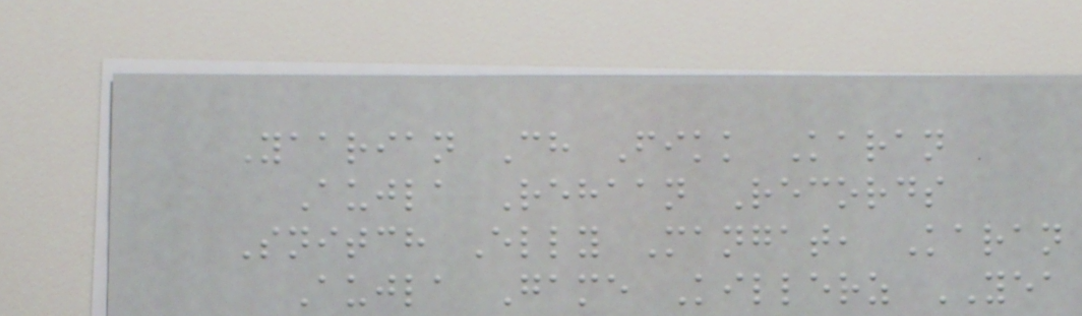Yaarian Ch Fikk Karan
Aujla Rehaan Records
Snitch Elly Mangat, Karan
Aujla Game Killerz YEA
